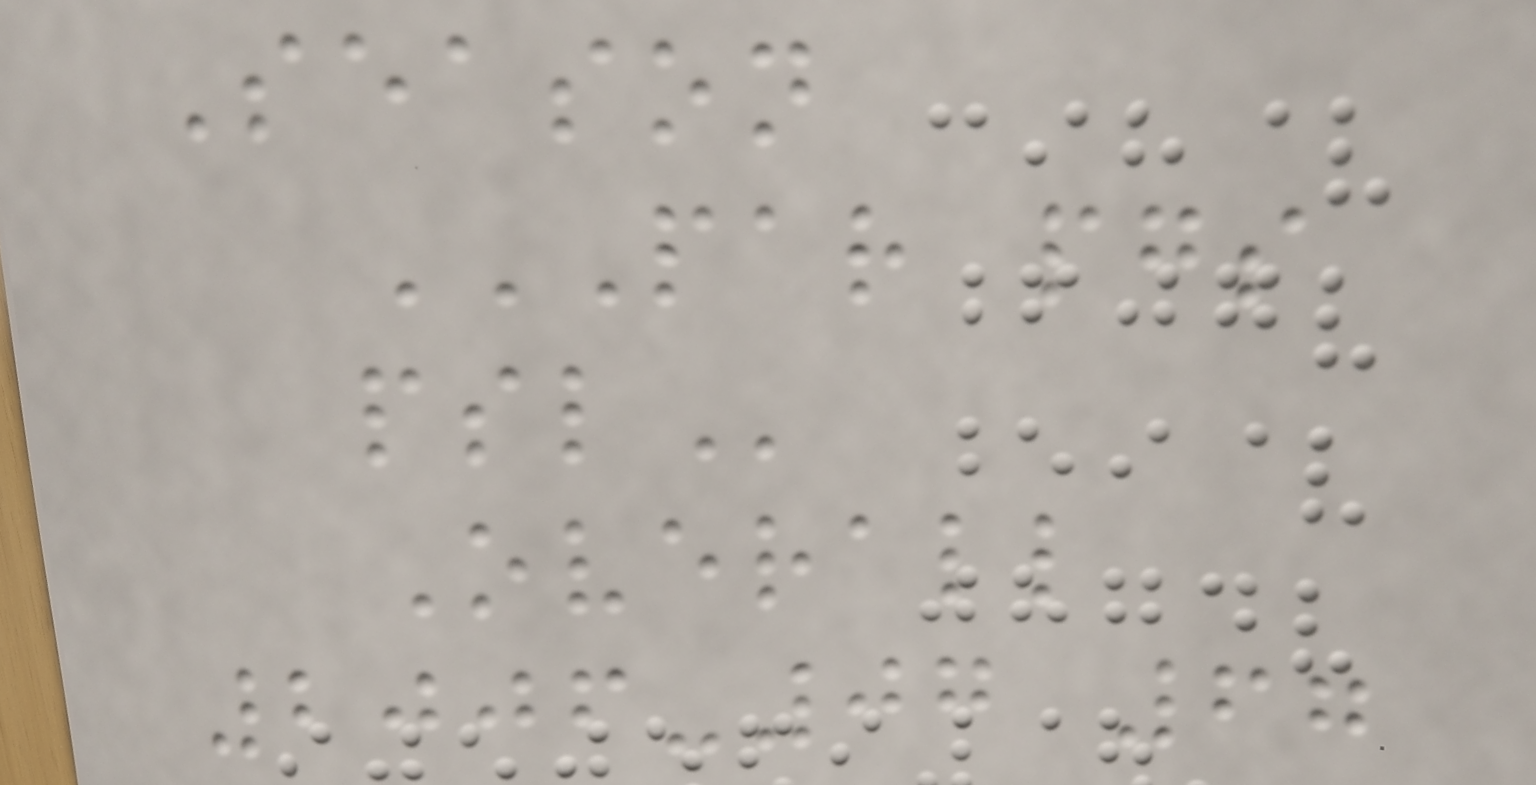Season
PAR PGS
PSL
Overall
2006-07 67
